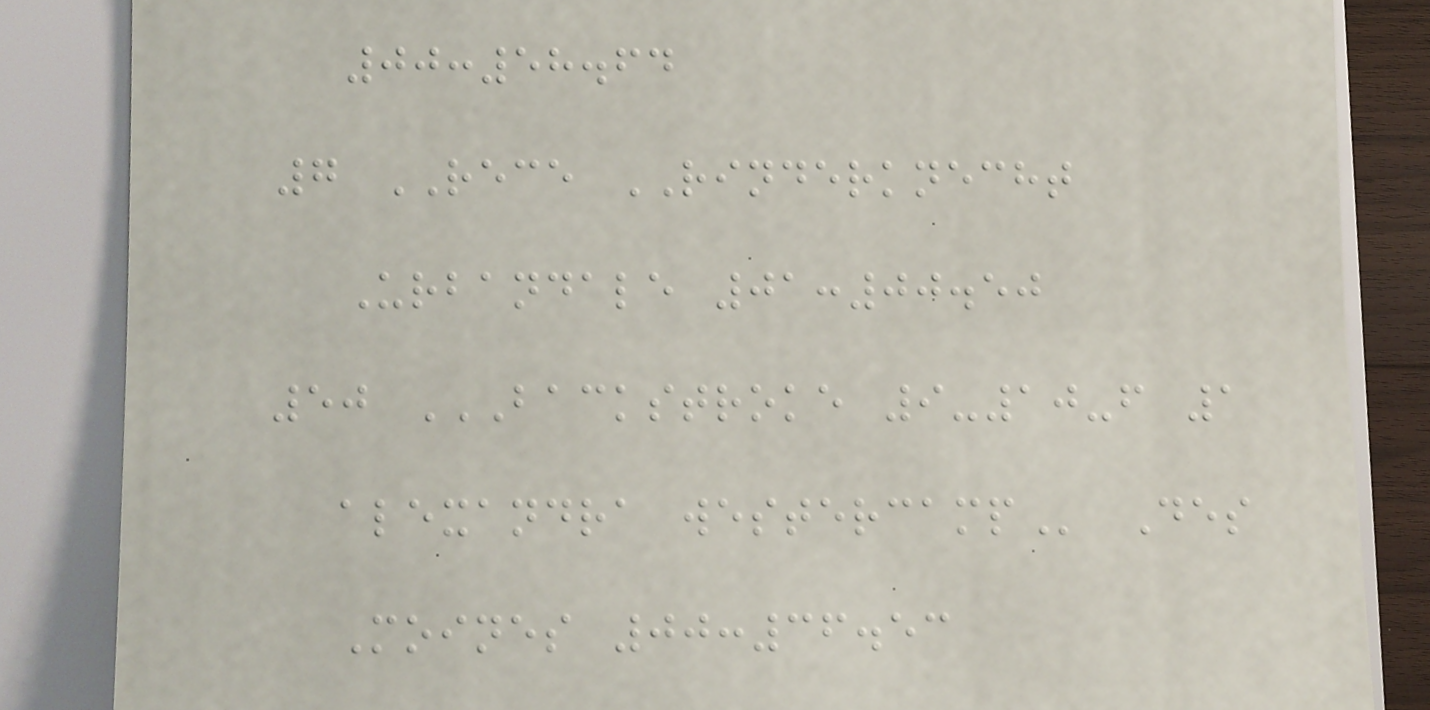00:58.64
7 RECE RINDERKNECHT
Urbandale 01:00.50
50 BACKSTROKE 9-10-F 1
ALEXANDRA WESTERCAMP Des
Moines 00:36.53
